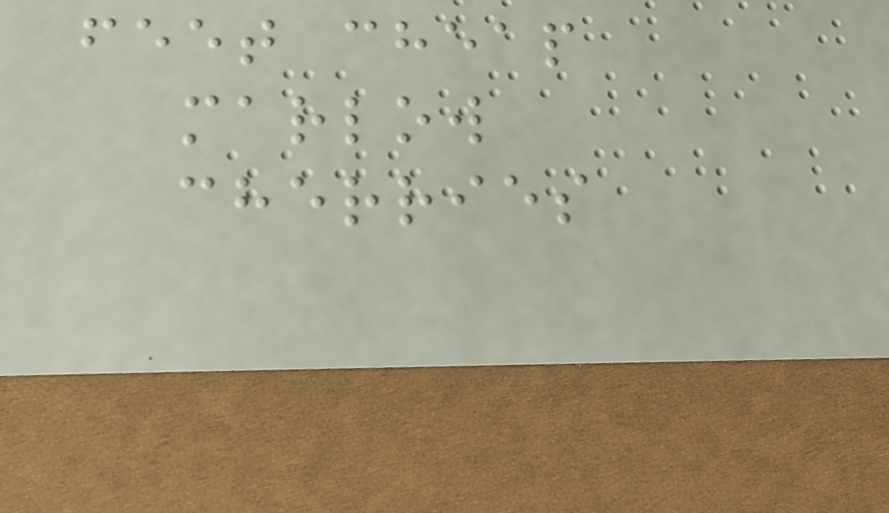feet cheap
marlow
cherries
